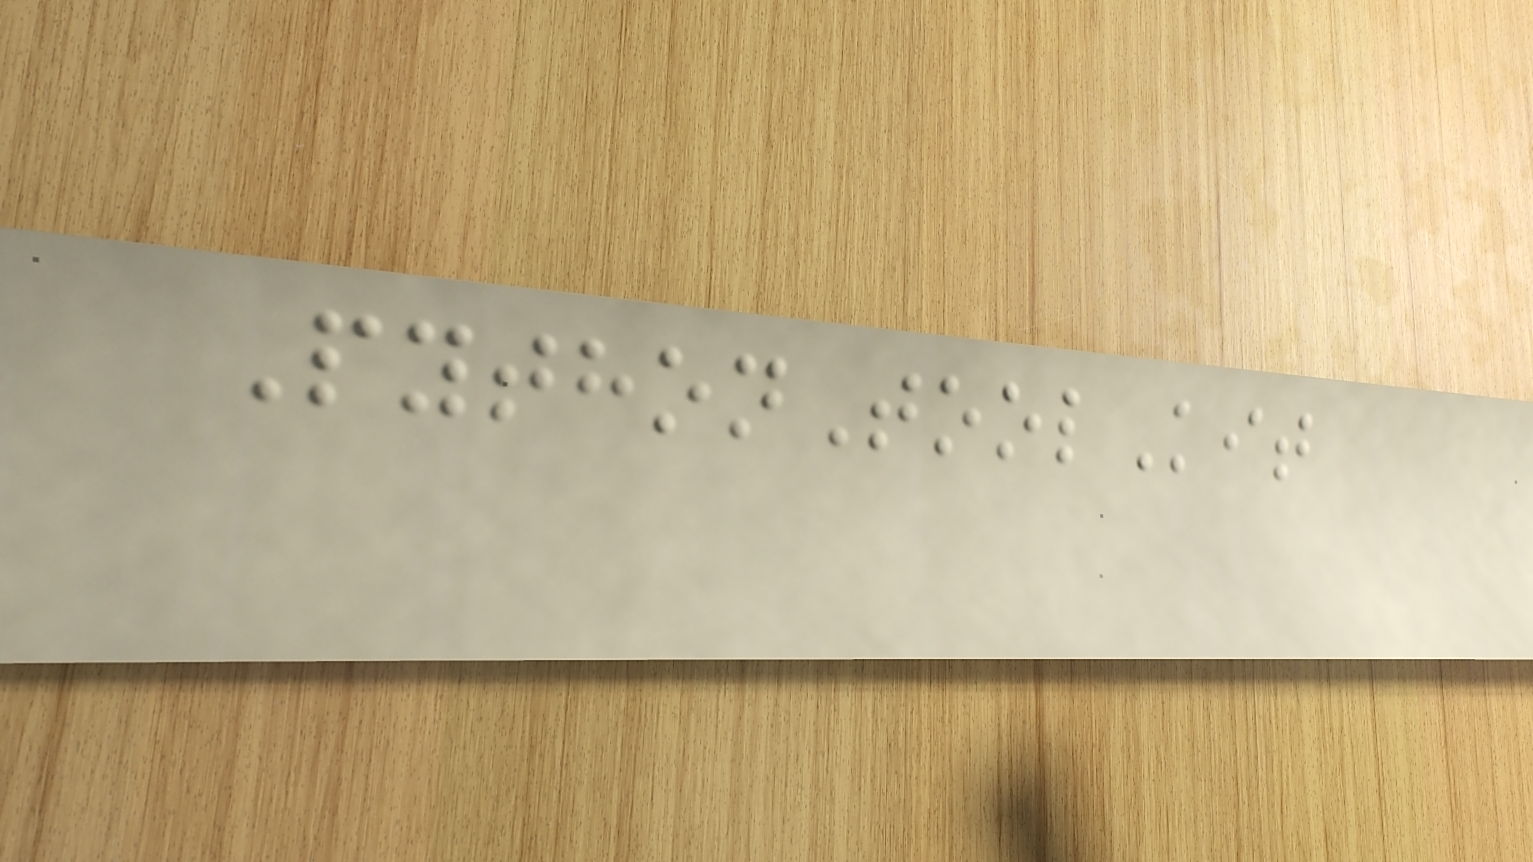PythonToolKit
